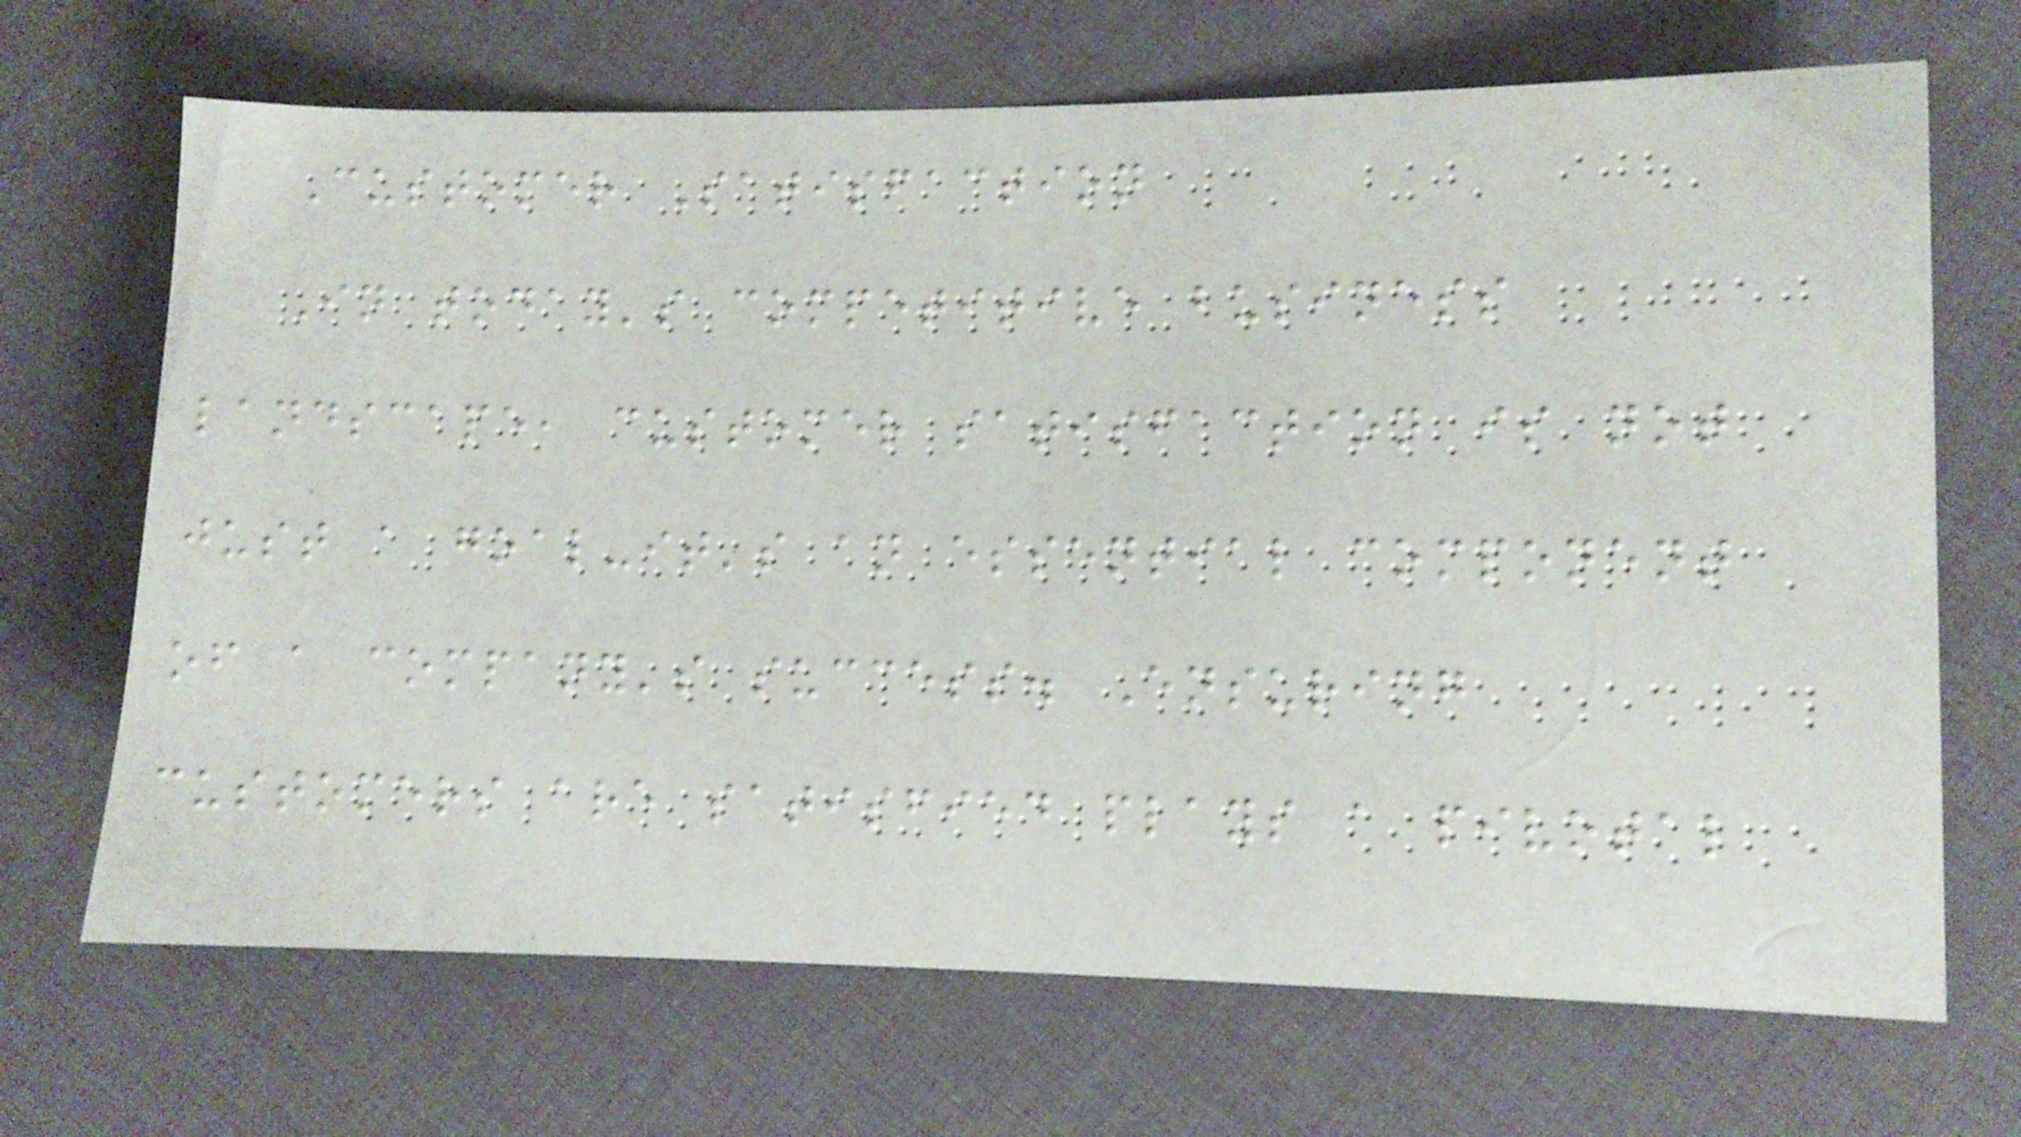Customer Satisfaction
In today's competitive business
landscape, customer satisfaction is not
just a goal-it's an essential component
of a company's success. Ensuring
customers are satisfied plays a pivotal
